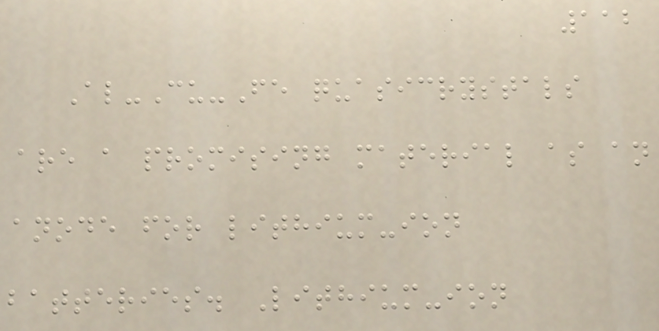112
Al-Cu-Fe quasicrystals
are a promising material as an
anode for lithium-ion
batteries. Lithium-ion
